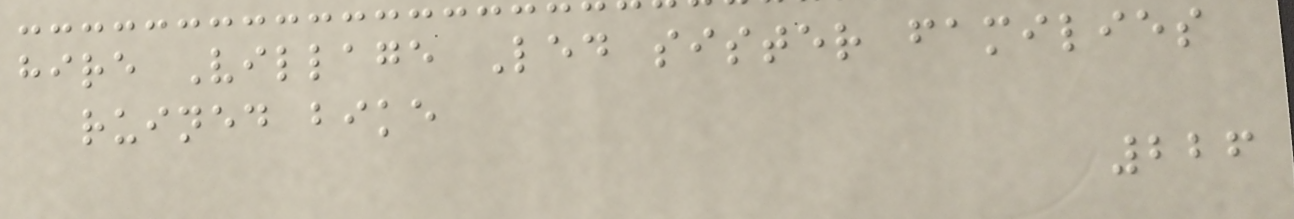hire Village Led sister families
ruined bike
226
